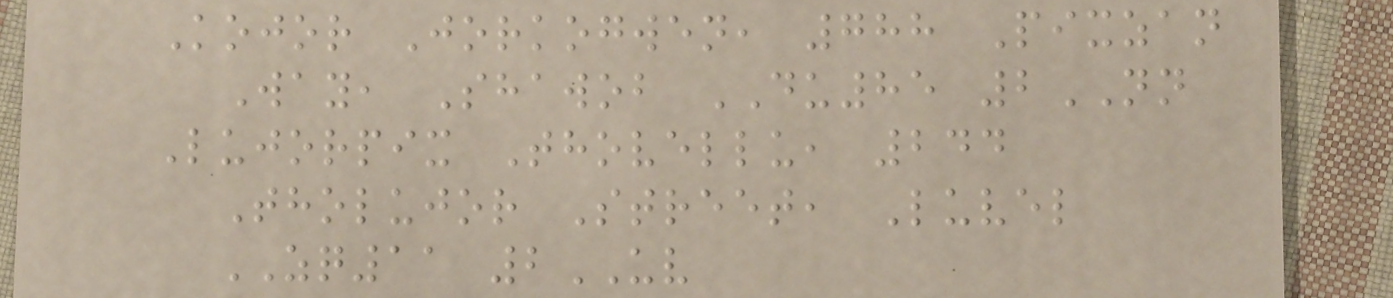Kojor Jorkogwen, 788 Pixzan
Way, Shawob DU85 2NN
Lujorpix Thovellu, 244
Tholujor Street, Luvel
ZQ11 2UV
